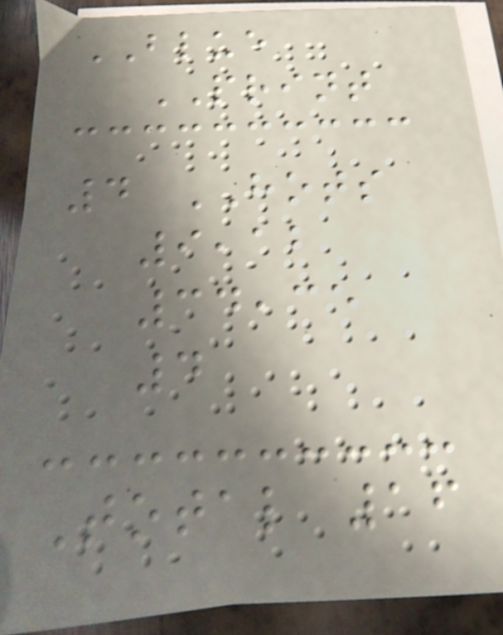BLUE
PRINT
4 HOTS
9,12
34,35
4
Total 16
